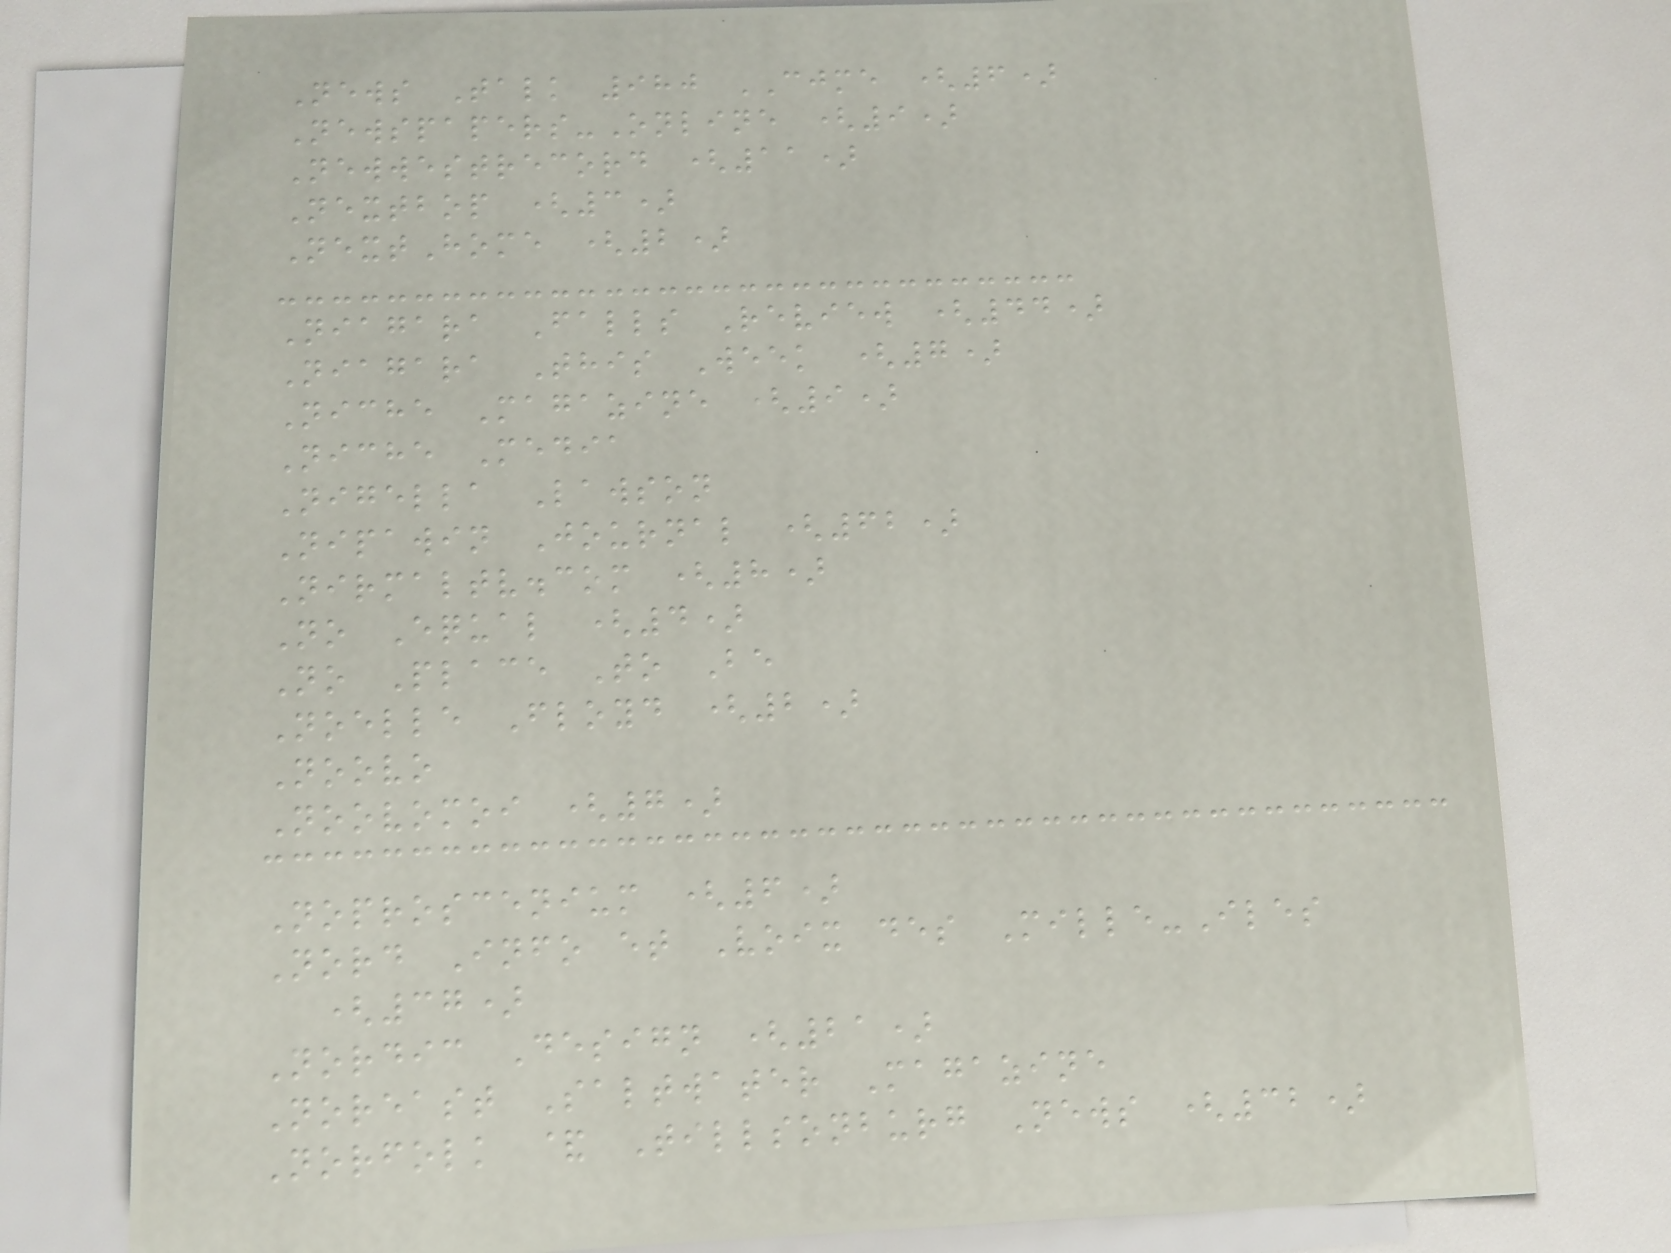News Talk 980 CJME (6)
Newspapers-Online (9)
Newwestrecord (11)
Nextbop (3)
NextHome (2)
Niagara Falls Review (44)
Niagara This Week (7)
Niche Magazine (9)
Niche Media
Nigella Lawson
Nipawin Journal (62)
Nirmaltv.com (8)
No Equal (4)
No Place To Be
Noelle Floyd (2)
Noovo
Noovomoi (7)
Noproscenium (6)
Nord Info et Voix des Mille-Iles
(37)
Nordic Design (21)
Noreast Saltwater Magazine
Norfolk & Tillsonburg News (32)
